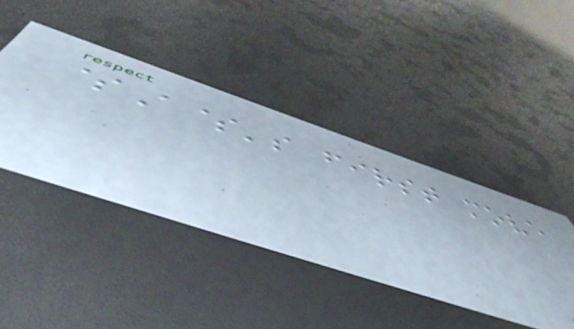$A$'s first move
